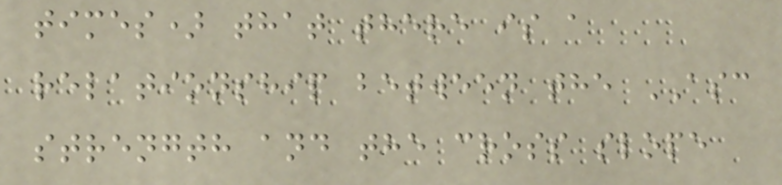times) that there is a
relationship between the ASC
strength and the cross slope
